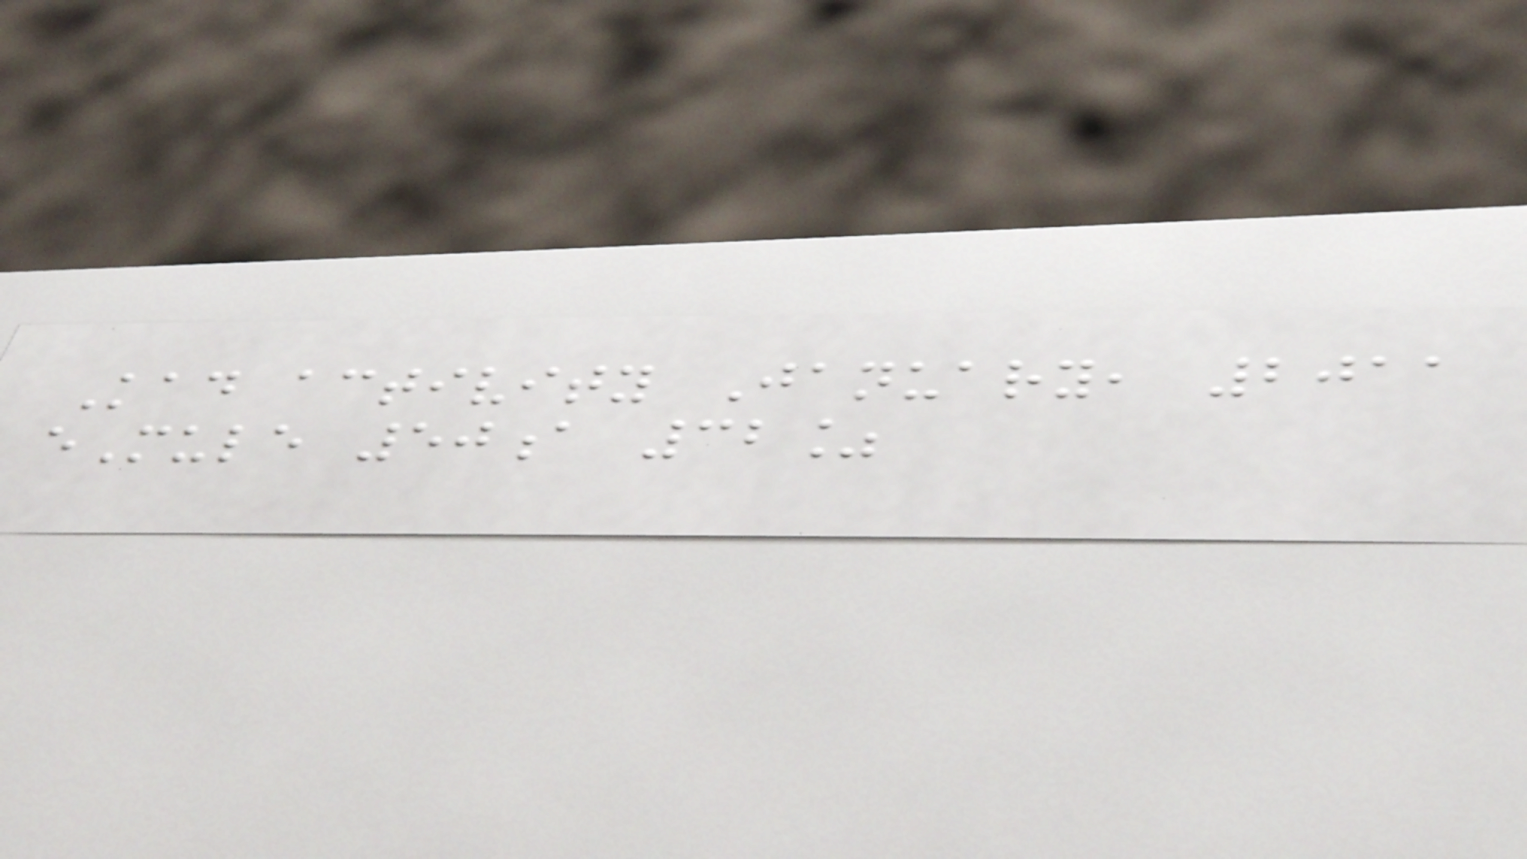Kad activity January, 2011
eMule 50a 32%
